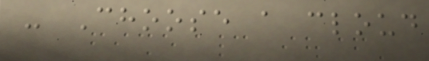- Choose a cloud
